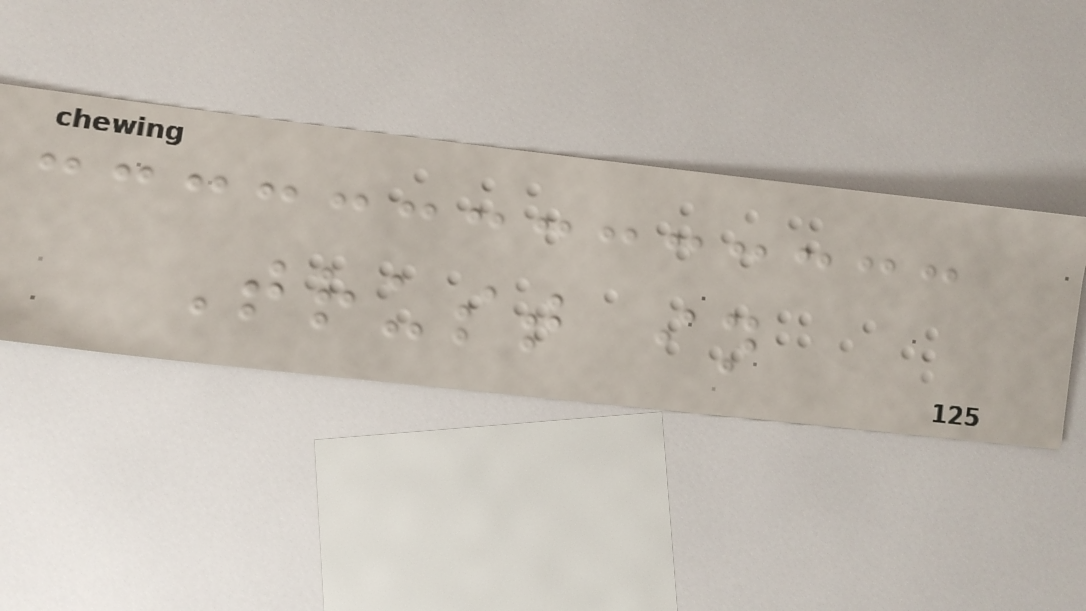Trust in
